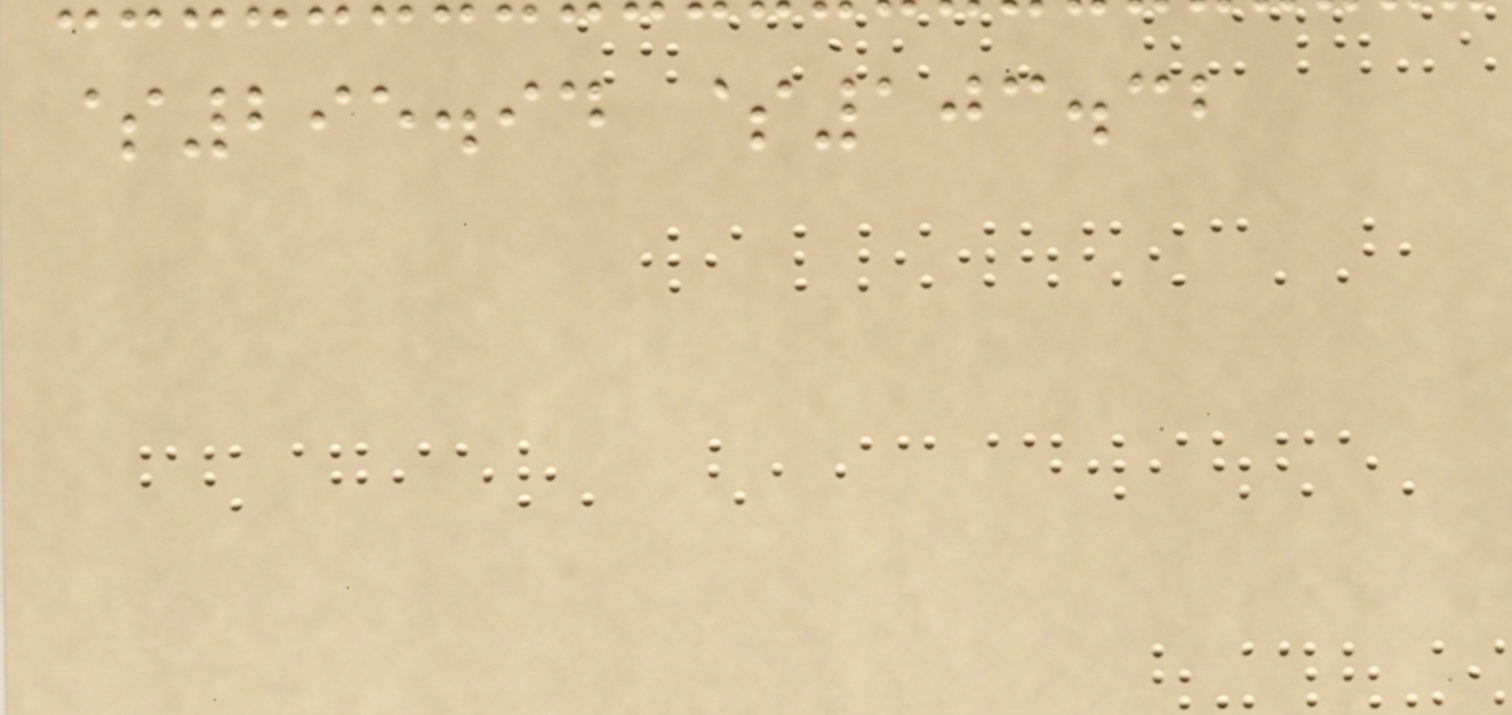$295.94 $103.32
